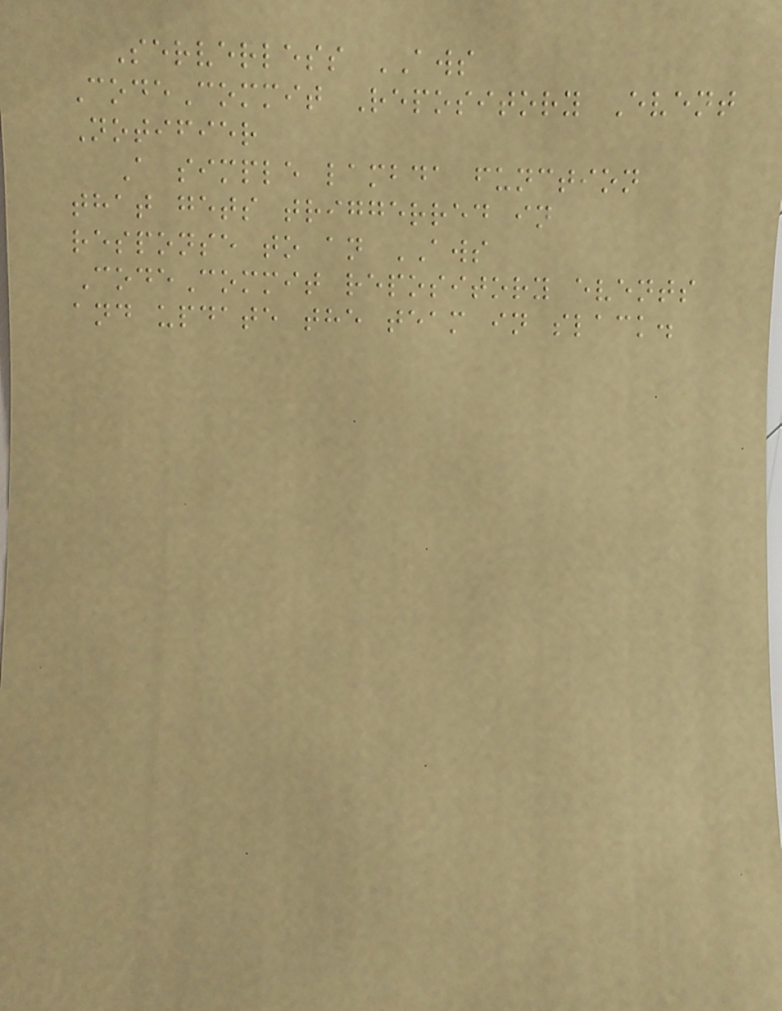Serverless AWS
CodeCommit Repository Event
Notifier
A simple lambda function
that gets triggerred in
response to an AWS
CodeCommit repository events
and update the team in slack.
